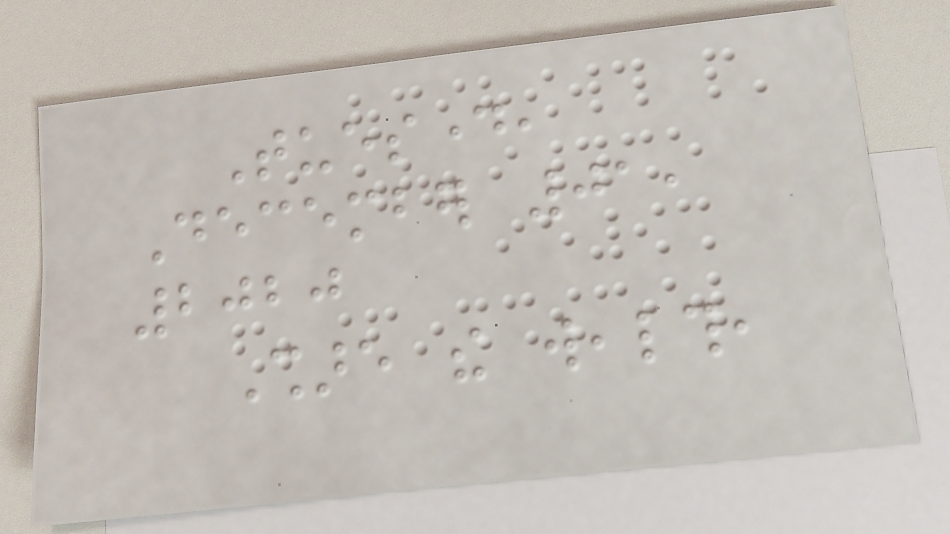Tuesday,
December 01,
2020
Share the wealth,
